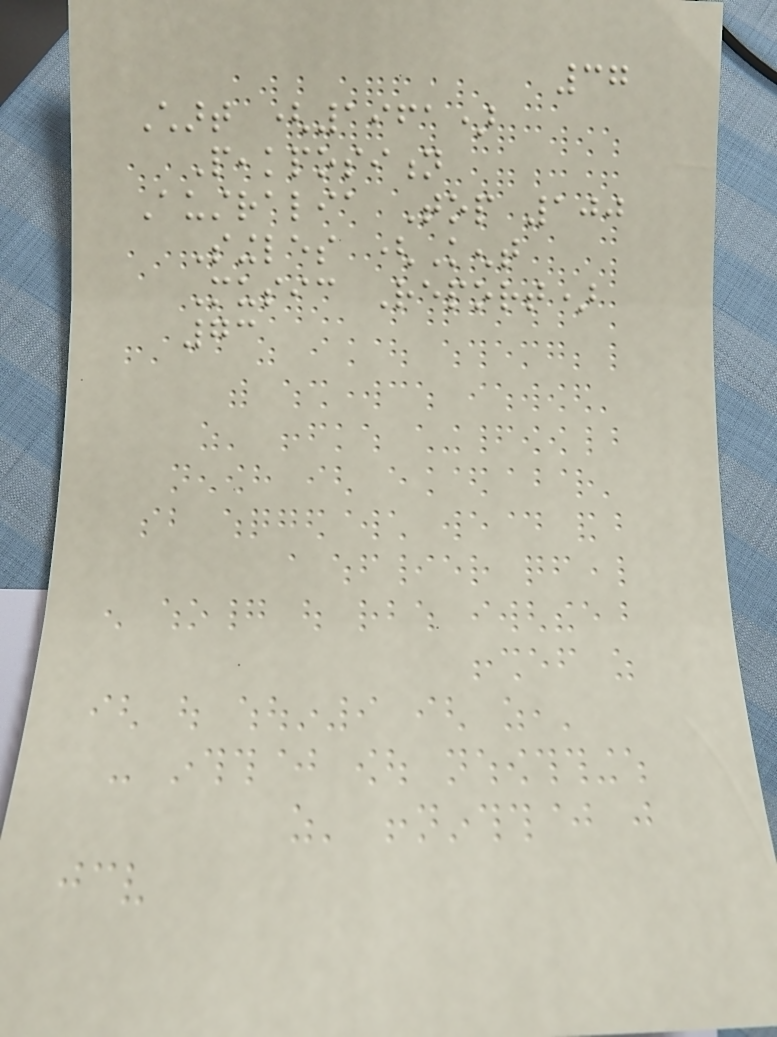37
Chart (1961)
Peakposition
Australia Top 100
Singles (Kent
Music Report)
73
